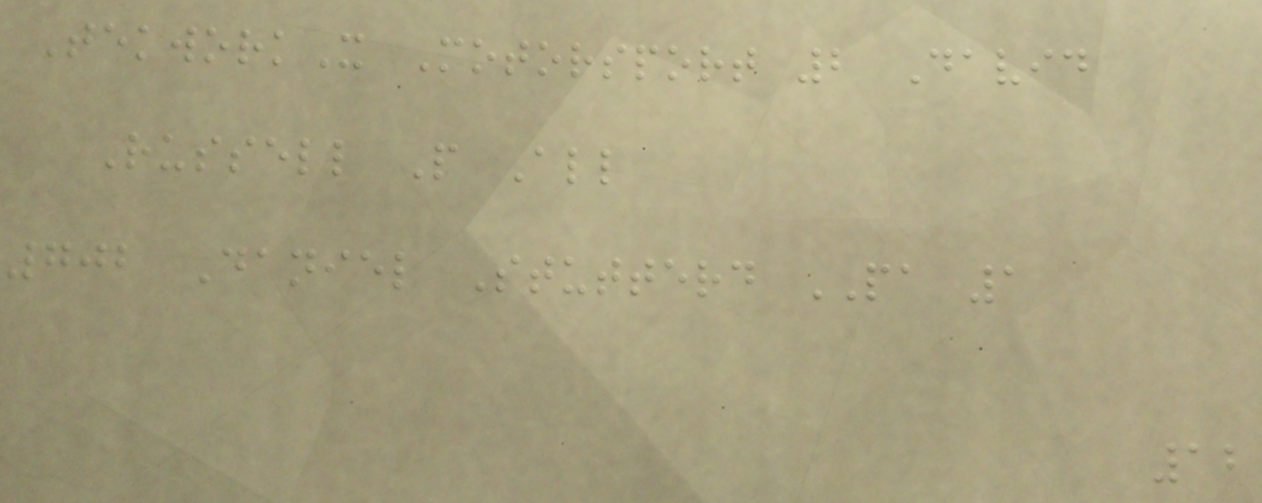TekworkX Motorsport 2 David
Russell P All
702 Daniel Stutterd PA 1
12
